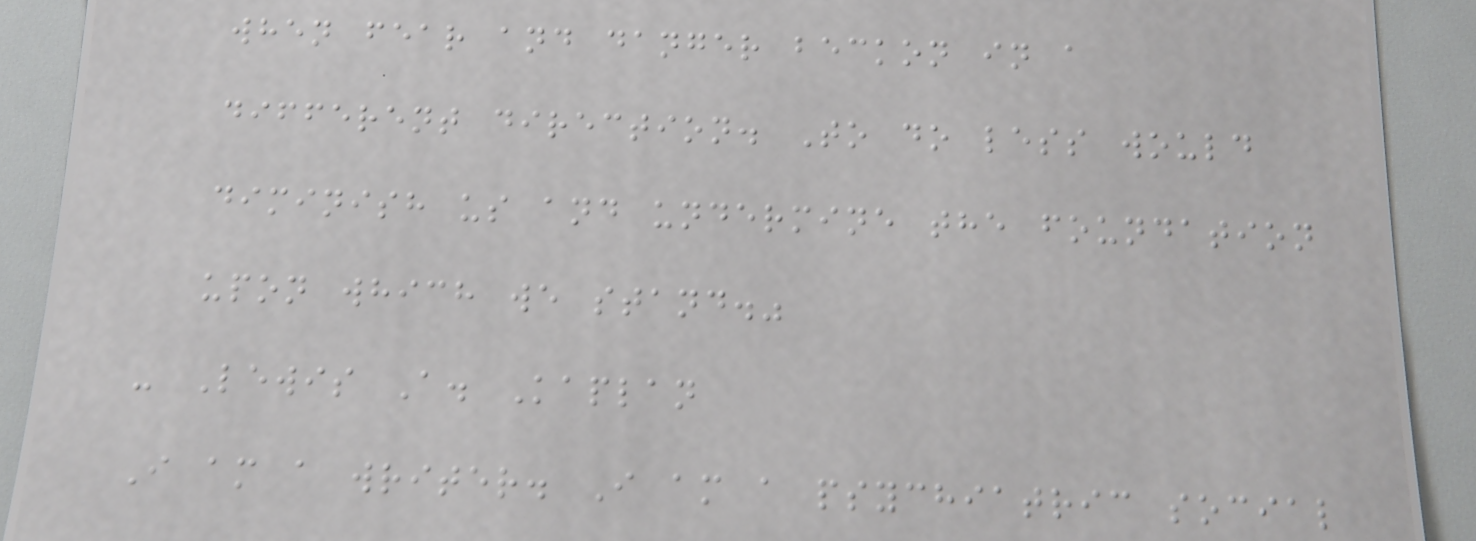when fear and danger beckon in a
different direction. To do less would
diminish us and undermine the foundation
upon which we stand."
- Lewis A. Kaplan
I am a writer. I am a psychiatric social
